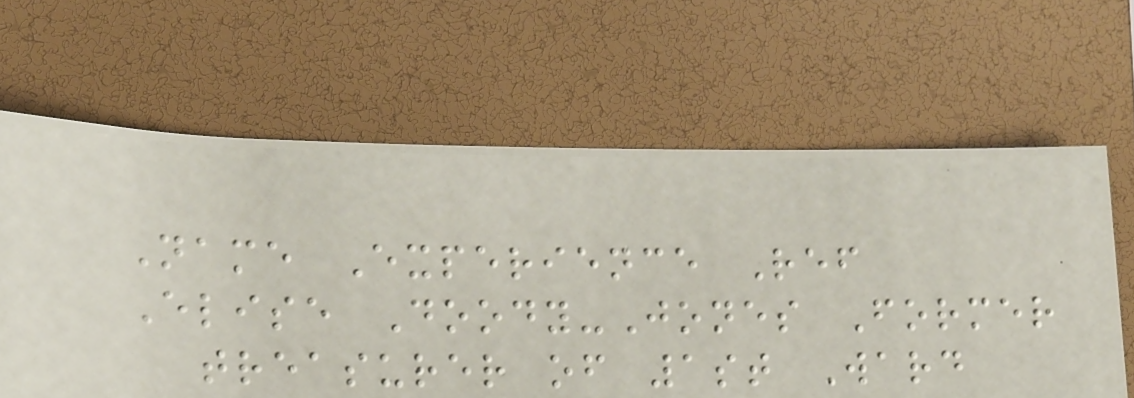Name Experience Ref
Elise Doody-Jones Former
treasurer of 1st Ward
